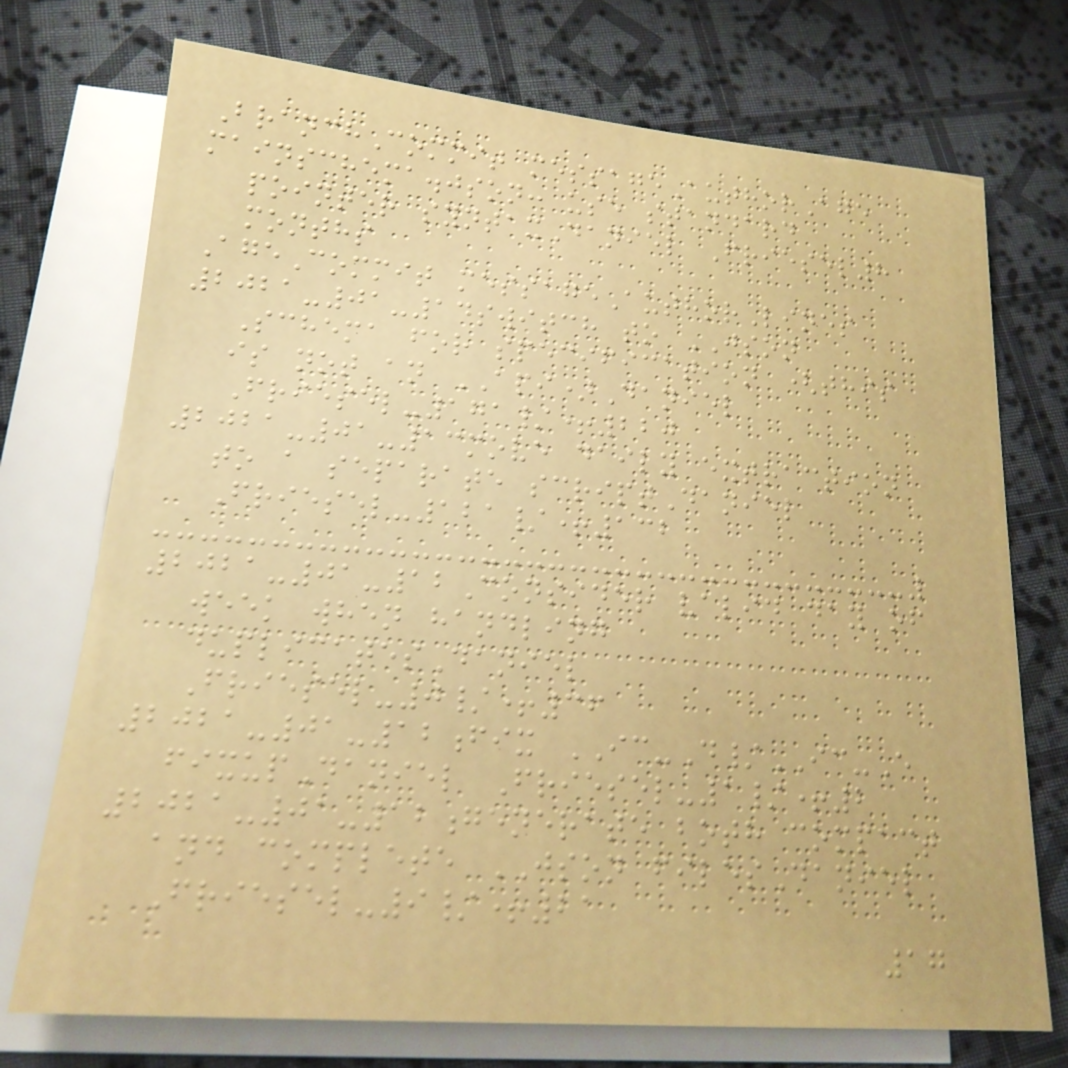BranchCommit messageAuthorAge
mainschema.json: use standard
pointer syntaxDaniel Friesel8
months
AgeCommit messageAuthorLines
2021-01-14switch to JSON
Schema for specification (this
is not an API)Daniel
Friesel-171/+220
2021-01-13move daily extraction
to a separate scriptDaniel
Friesel-121/+132
2021-01-12Consider valid day of
week when handling
duplicatesDaniel
Friesel-0/+36
2021-01-12fix IC-D/IC-E
fixupDaniel Friesel-1/+2
2021-01-12generate both compact
and complete JSON filesDaniel
Friesel-9/+21
17
